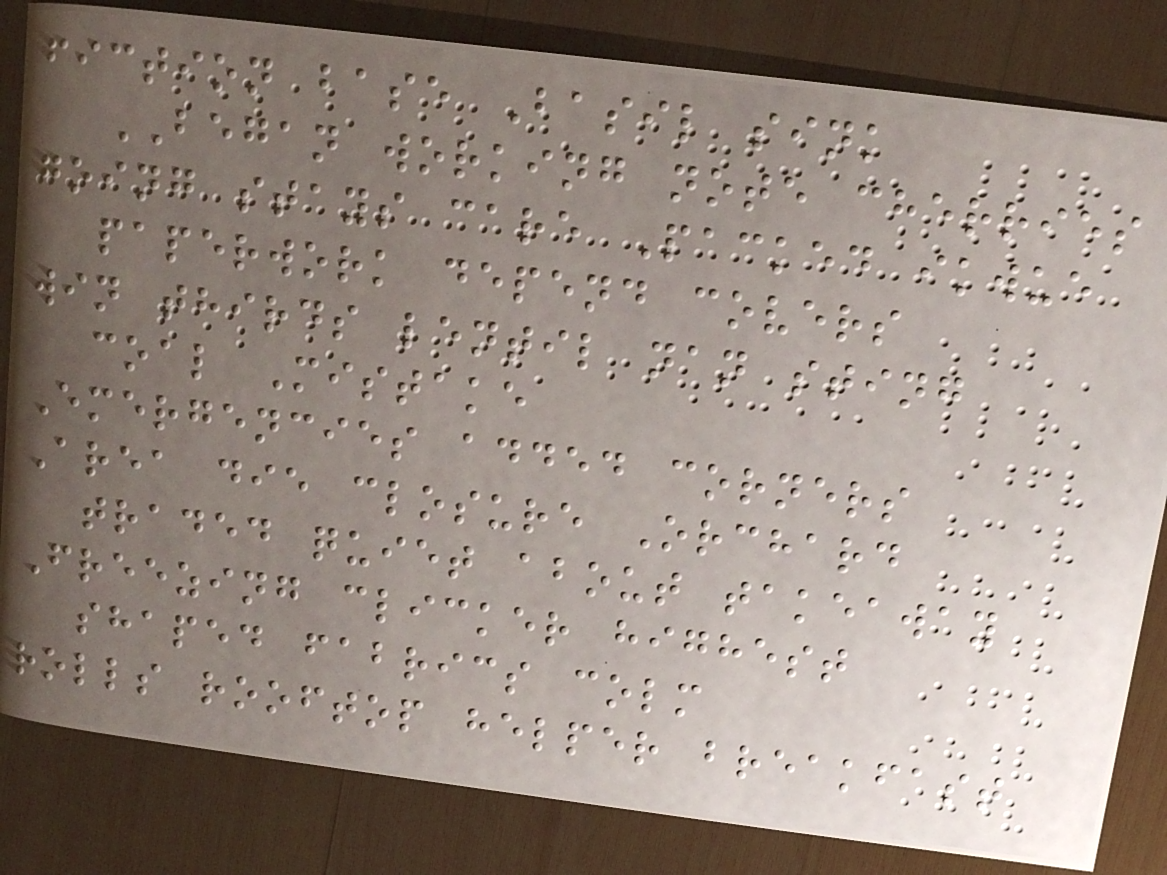fiction base Basil sink
BEGAN working note cherries
going stays care Packed ikwue
paperwork depend covers
win thirds lentil nan sting
coal Mistake
Emergencies added corners
Area die closure Orchard
traded quiet about takeaway
Freezing clicker highest
shaped fabrics colm
rolls rooftop helper breakfast
